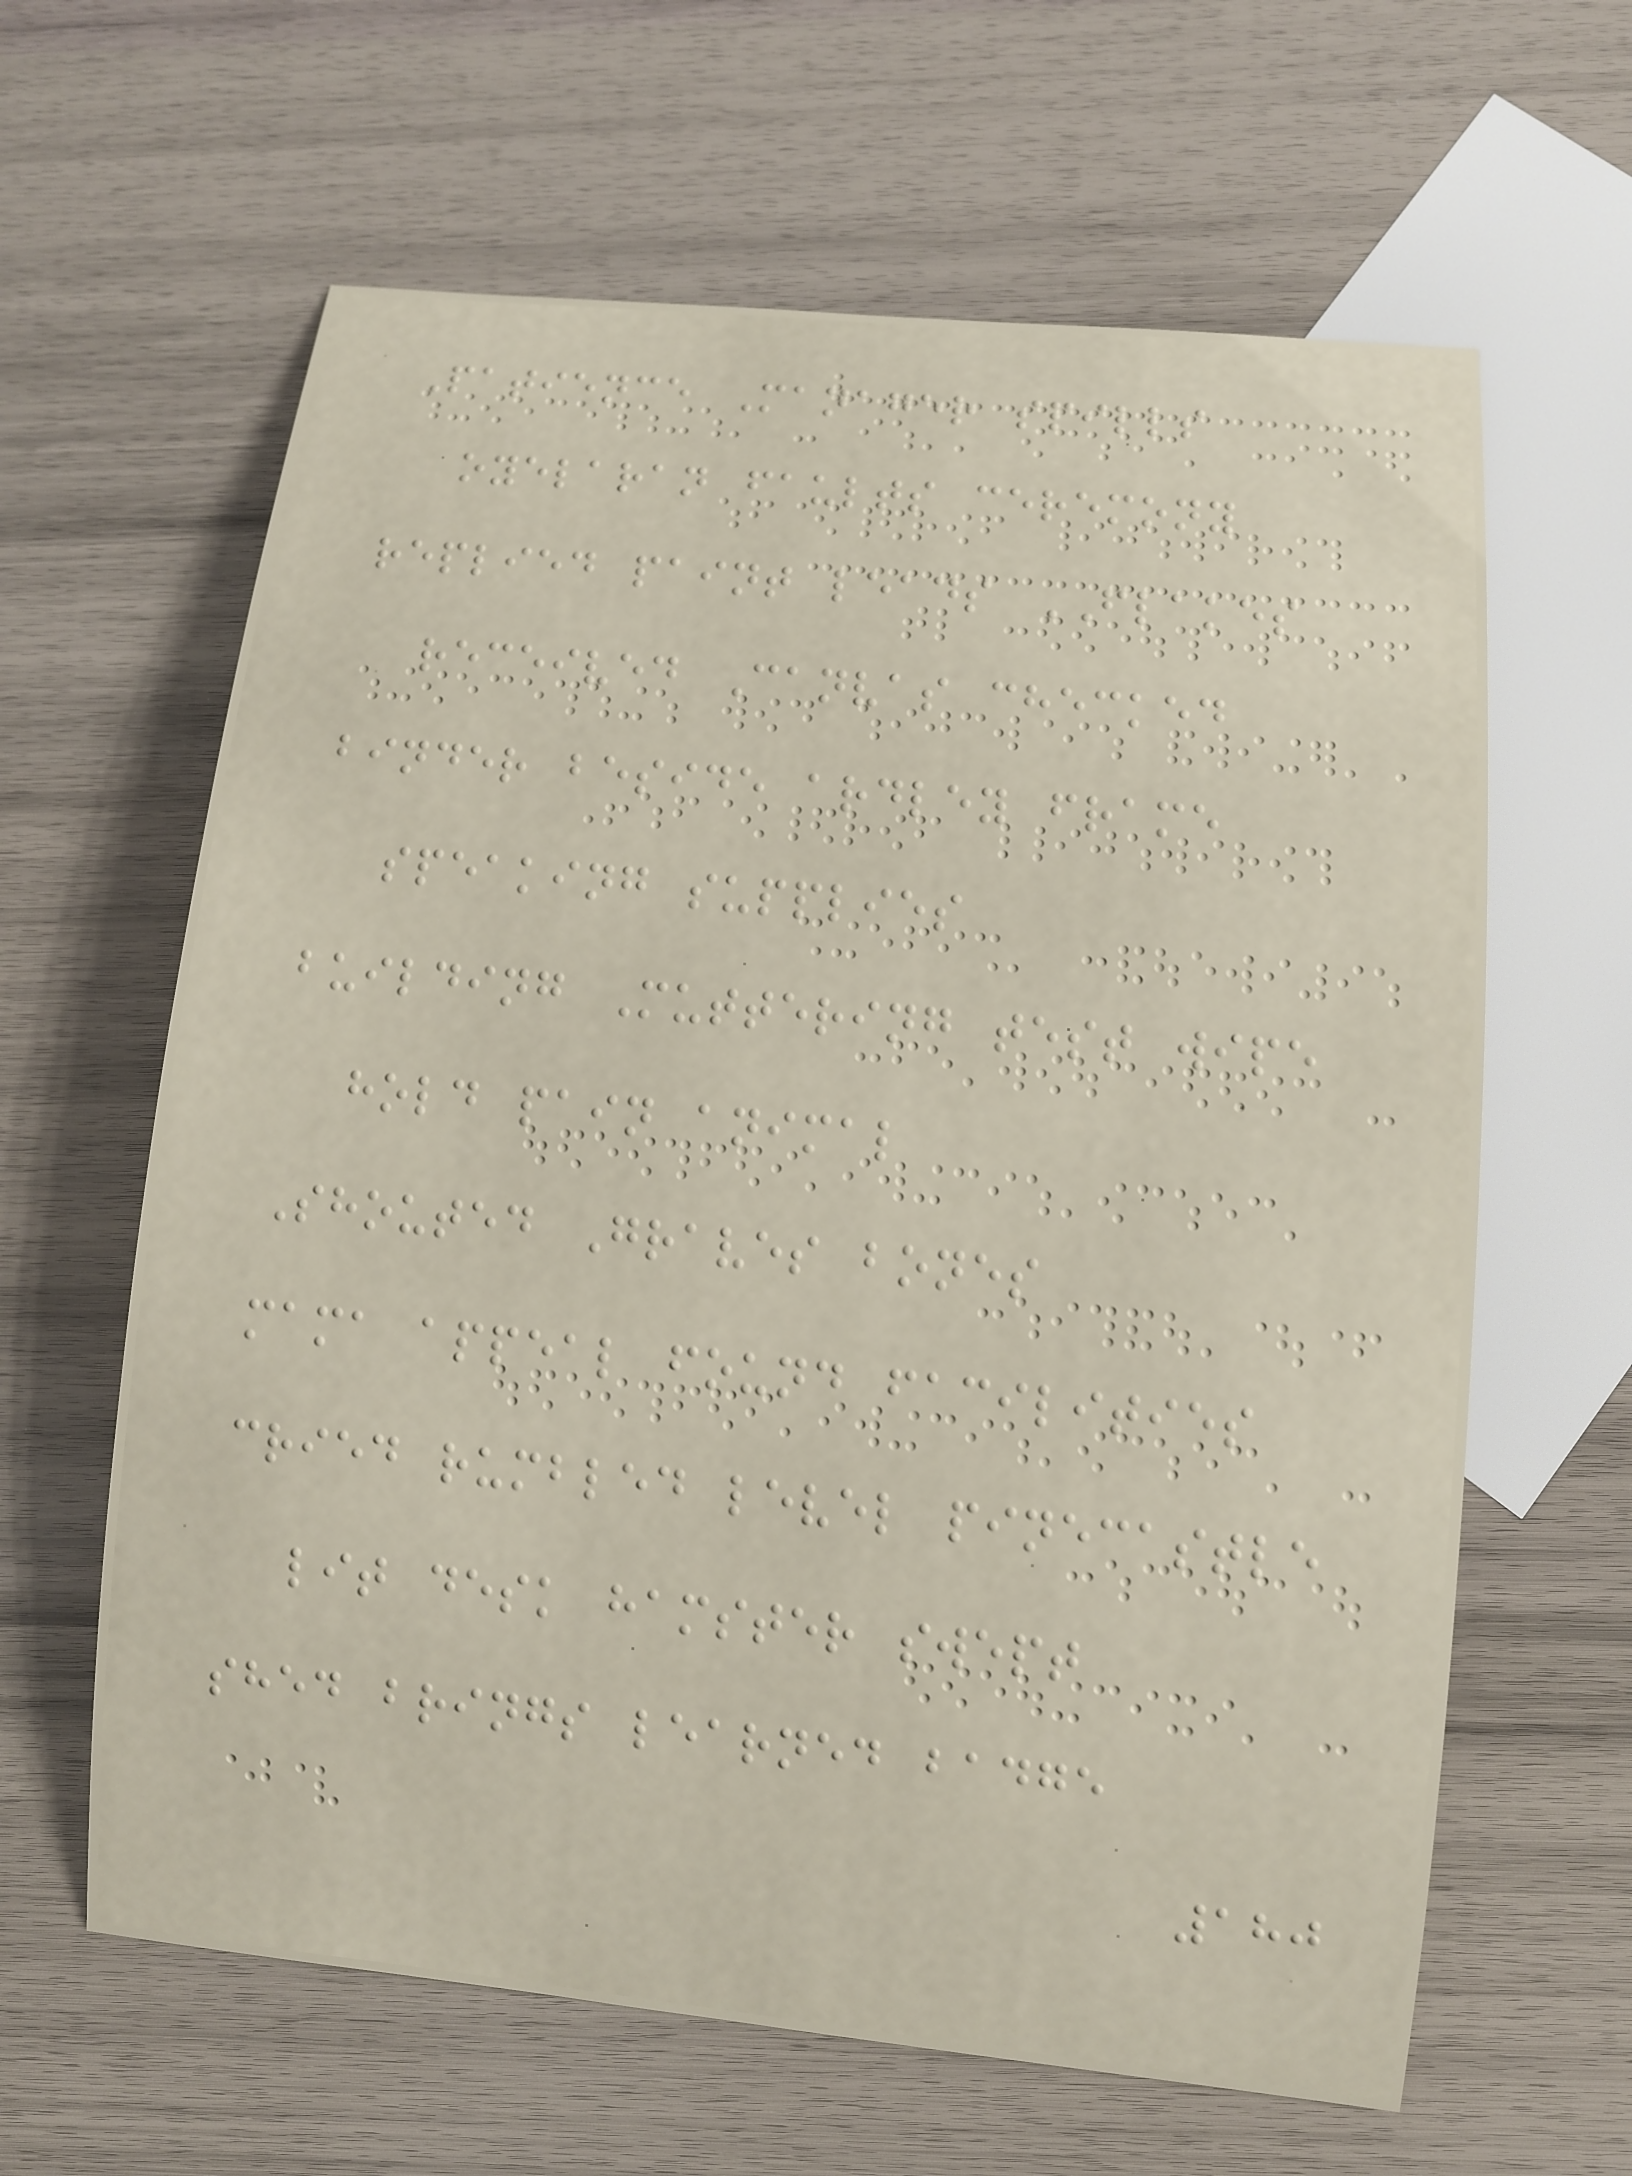Patience Manager spills
oyelaran faults ceremony
replied paint leads FLAKES
received Canvas checked
binder beside ardley frame
speaking supplies
building Muttering test wipe
hold pain animal
Shouted Graves bones
mama appeal found facilities
cried rumbled level pinecastle
lit desk hamster swept
shed brings learned badge
180
